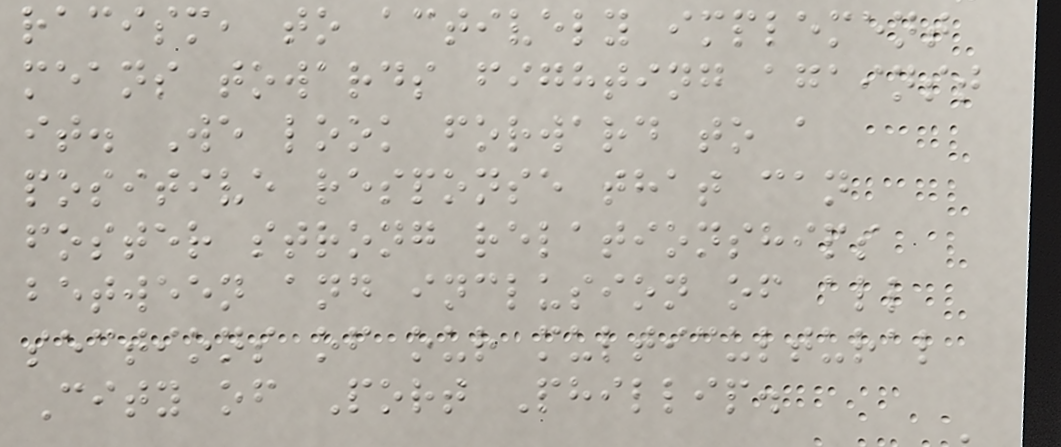racism, to actively implement
means towards fighting against
it. We look forward to a
positive response that can
foster strong relationships
between and inclusion of all
sections of our multicultural
City of Port Phillip.
